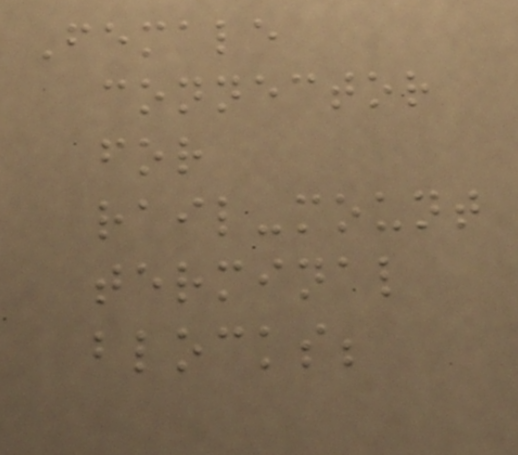Female
connector
for
rail-mount
terminal
blocks;
